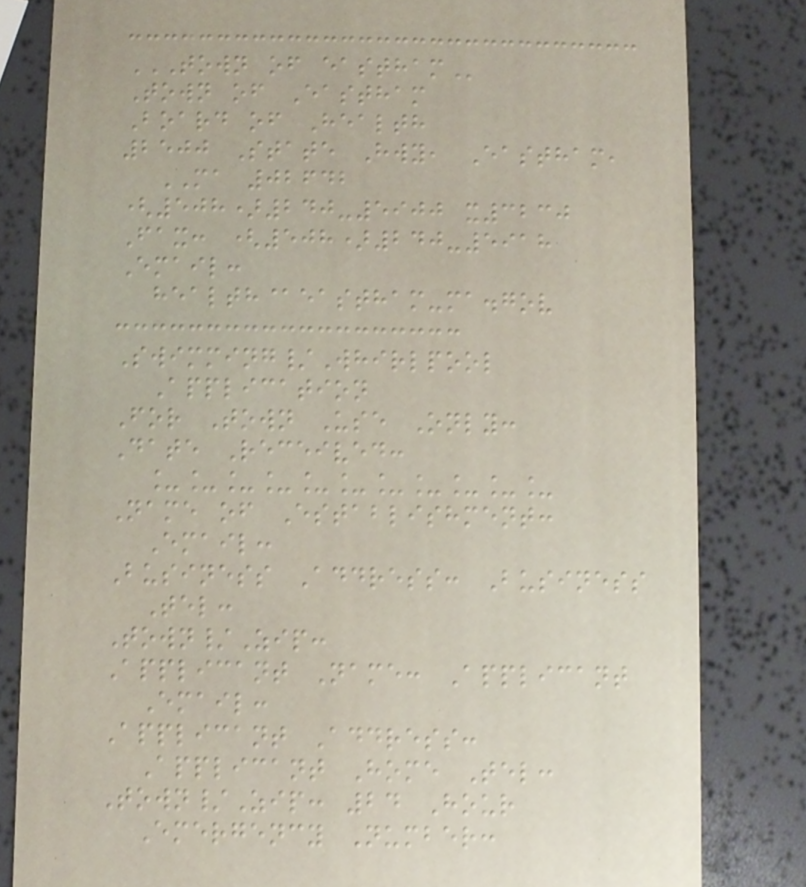TOWN OF EASTHAM
Town of Eastham
Board of Health
2500 State Hwy, Eastham,
MA 02642
(508)240-5900 x3230
Fax: (508)240-5918
Email:
health@eastham-ma.gov
Swimming/Whirlpool
Application
For Town Use Only:
Date Received:
___________
Name of Establishment:
Email:
Business Address: Business
Tel:
Town/Zip:
Applicant Name: Applicant
Email:
Applicant Address:
Applicant Home Tel:
Town/Zip: 24 Hour
Emergency Number:
